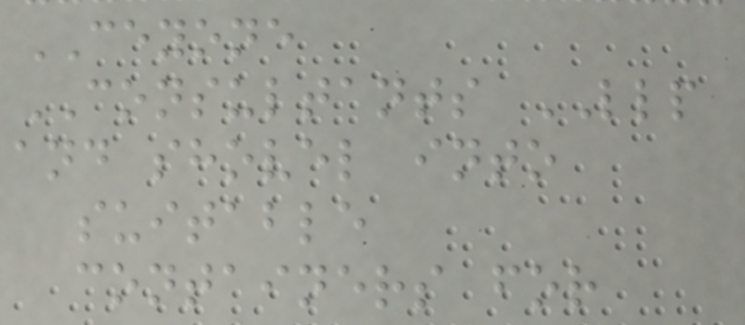CEYONE
CONSULTANTS LLP
and shovel into
suitable
containers for
